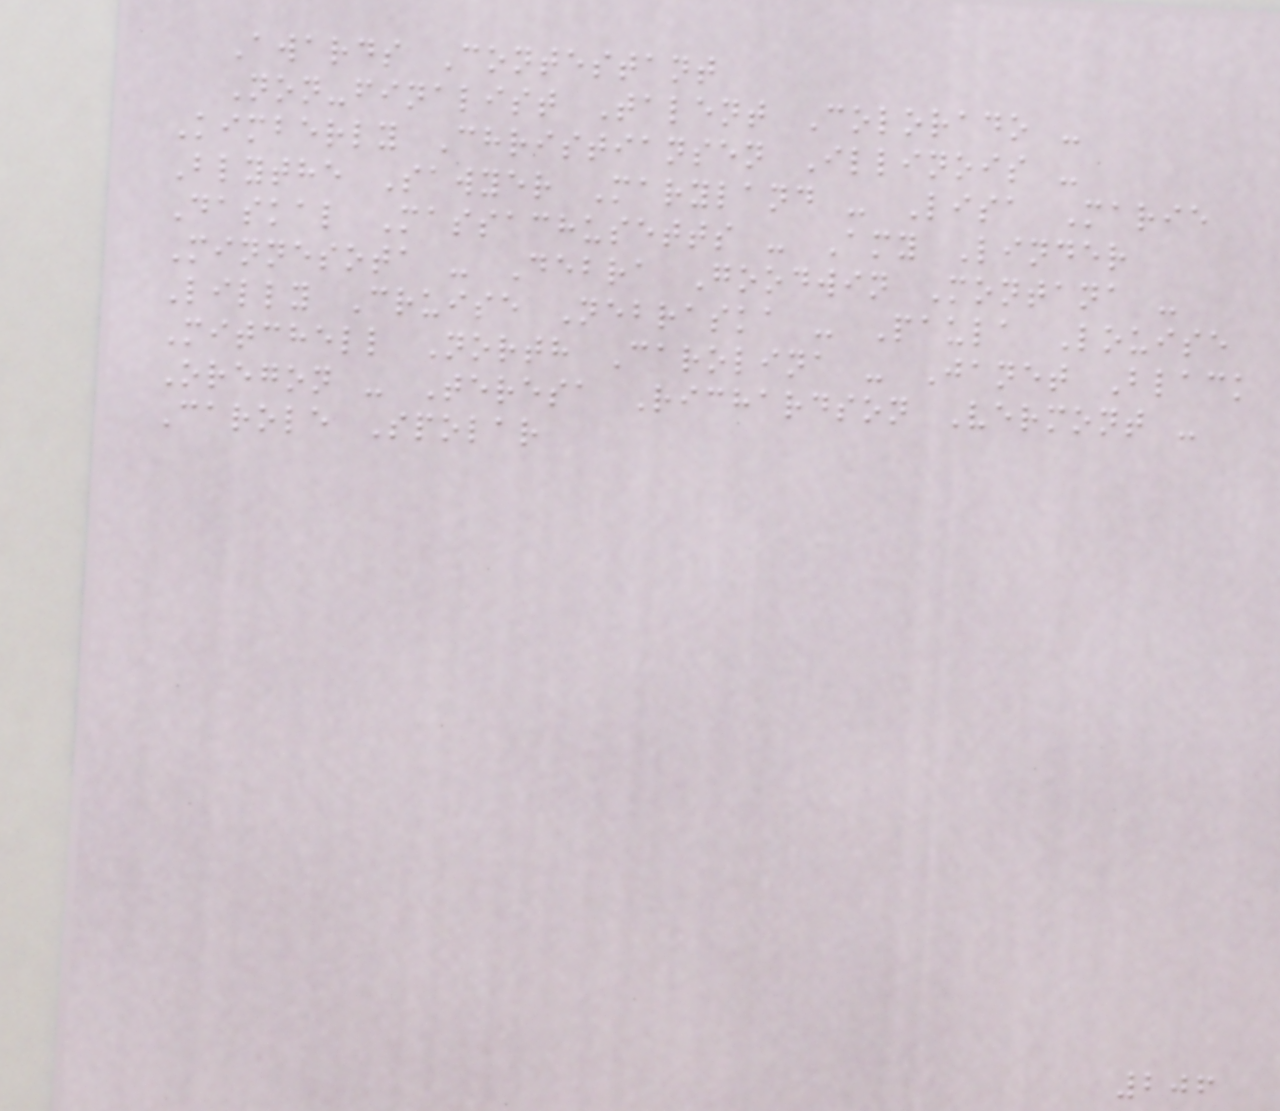Awards Contestant
Non-finalist Talent Colorado -
Kimberly Christiansen Illinois -
Blythe Sawyer Maryland - Lisa Marie
Daskal Massachusetts - Amy Linder
Minnesota - Debra Goodwin Montana -
Lilly Cruise Nebraska - Paula Louise
Mitchell North Carolina - Janet Black
Oregon - Teresa Richardson Vermont -
Carole Spolar
206
